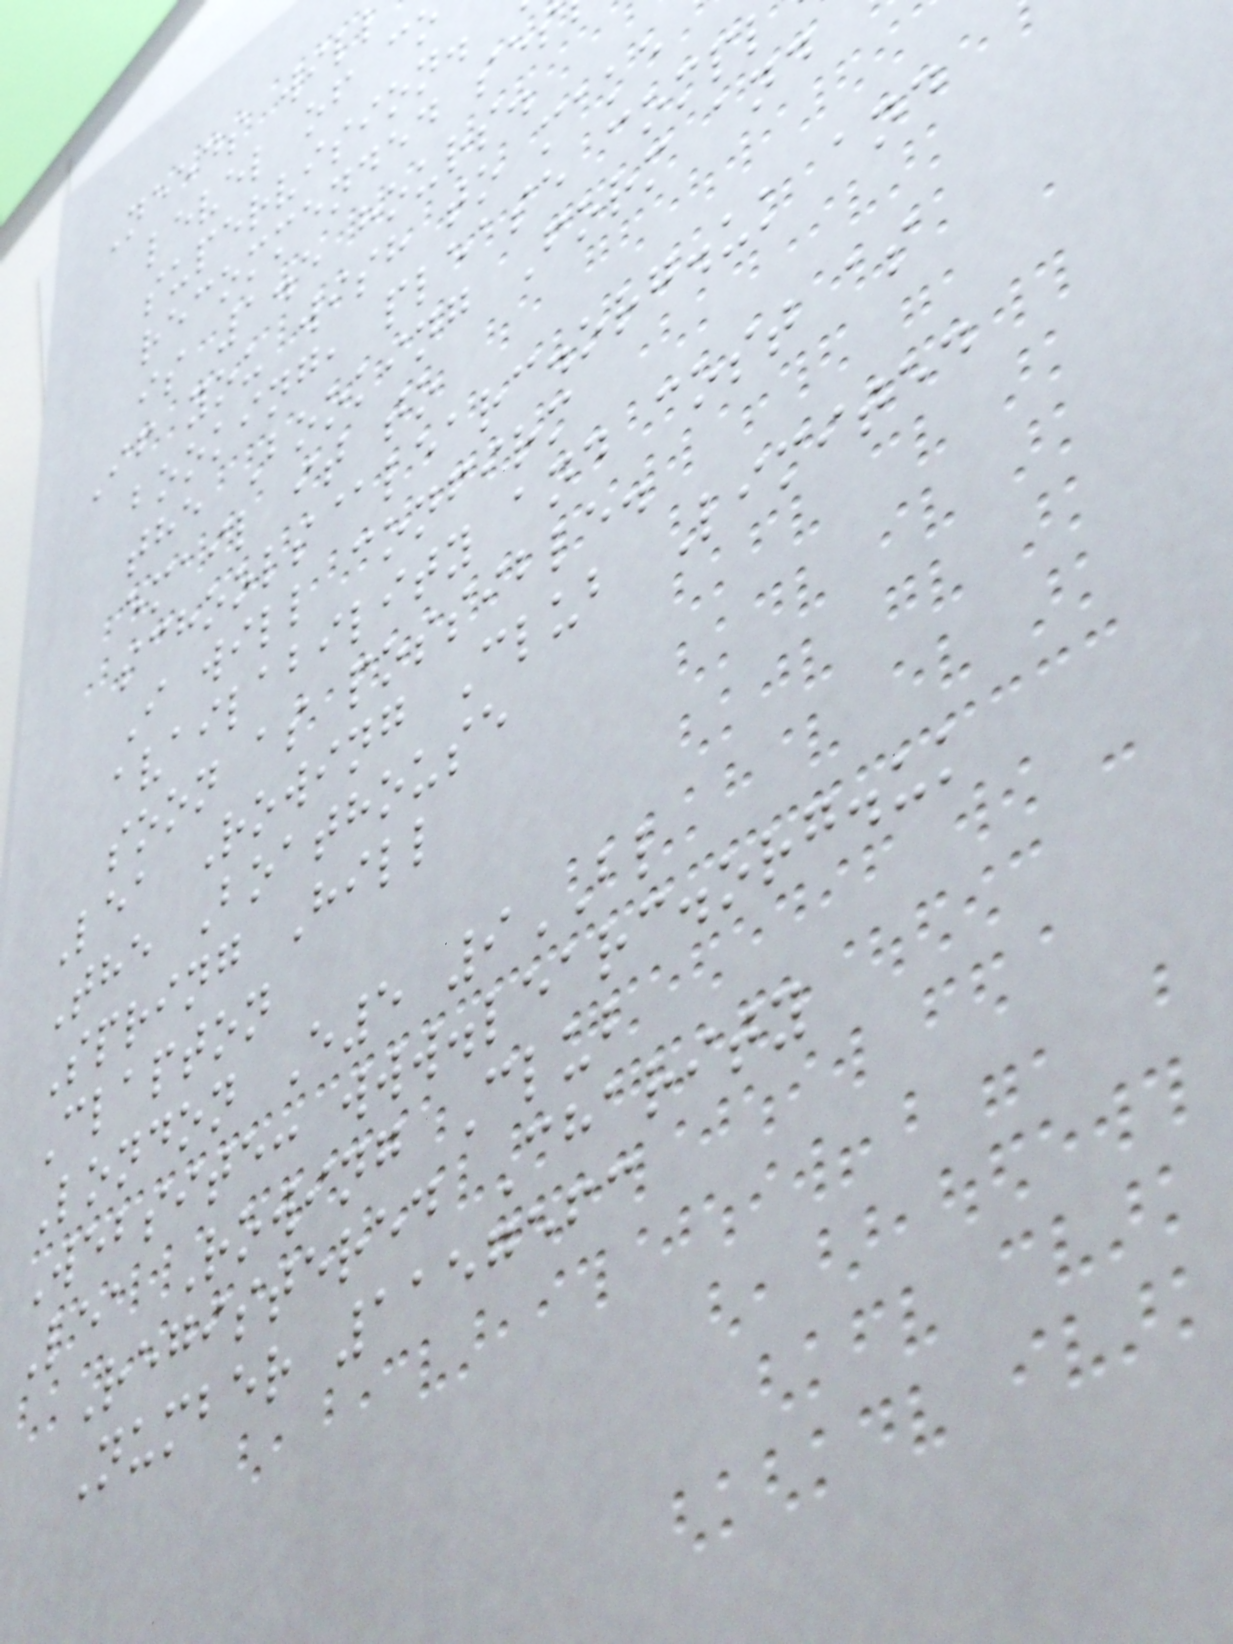Needs wil
level of c
supervision.
recommended se
is 1.5 hours.
If you wish to make
booking, please compl
the Booking Form and
email it to
schools@learc.org.uk and
I will confirm
availability and cost as
soon as possible.
Lea Rowing Club Limited
The Boathouse
Spring Hill
Clapton
London E5 9BL
Website: www.learc.org.uk
Lea Rowing Club
Registered Charity
Number 1157563
